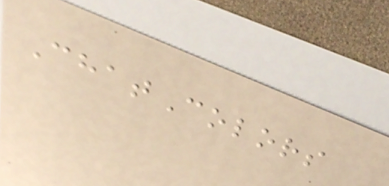ChatColors
